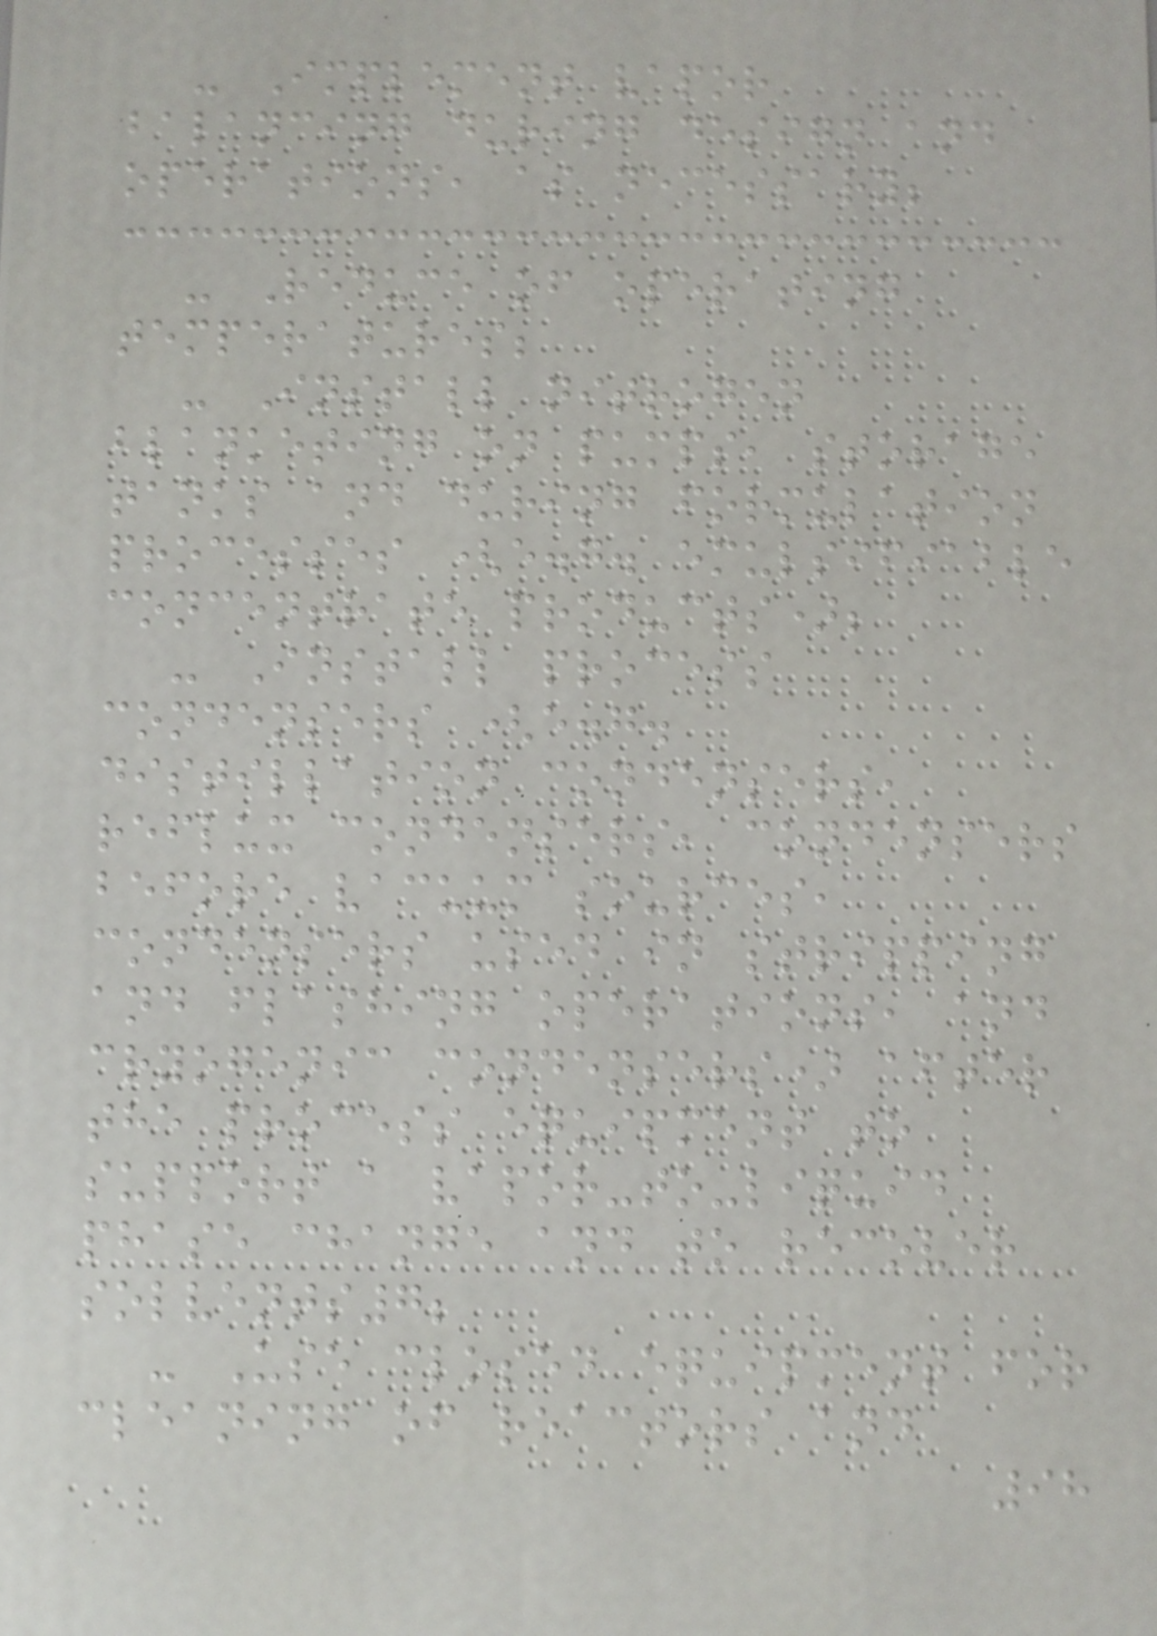- Implement vapor
balancing during design and
operations, as necessary;
- Reduce of operating
temperatures;
- Install nitrogen
blanketing on pumps, storage
tanks and during formulation
processes (e.g. emulsifiable
concentrate products);
- Install process
condensers (e.g.
distillation condensers,
reflux condensers, condensers
before vacuum sources,
condensers used in stripping
and flashing operations, and
cryogenic condensers) after
the process equipment to
support a vapor-to-liquid
phase change and to recover
solvents7;
- Use closed equipment for
cleaning of reactors and
98
